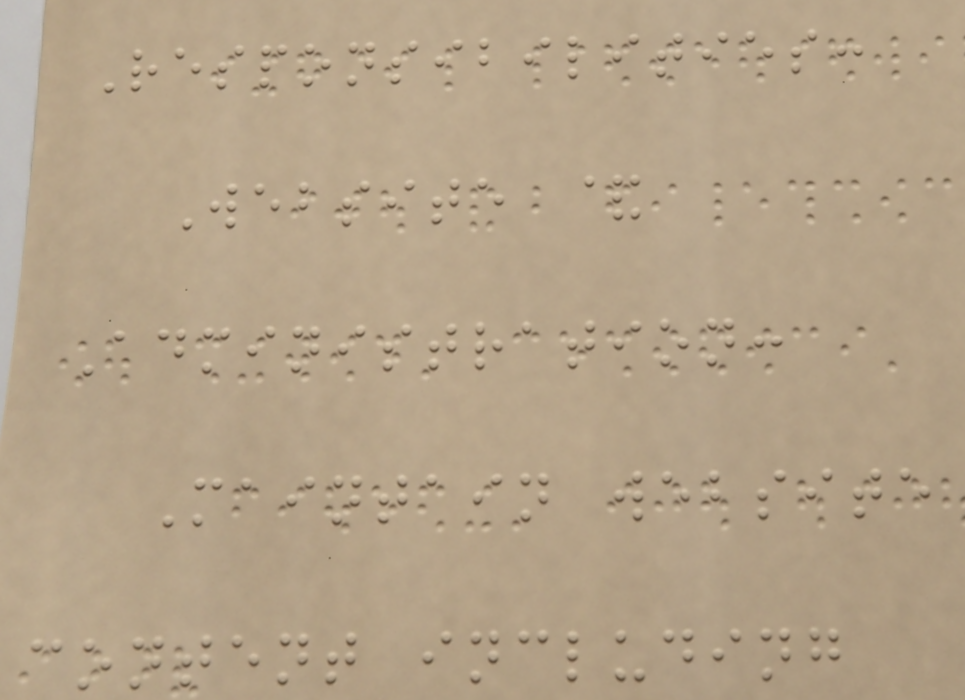Responsibilities:
Website &
Administration:
Maintain website
content including
